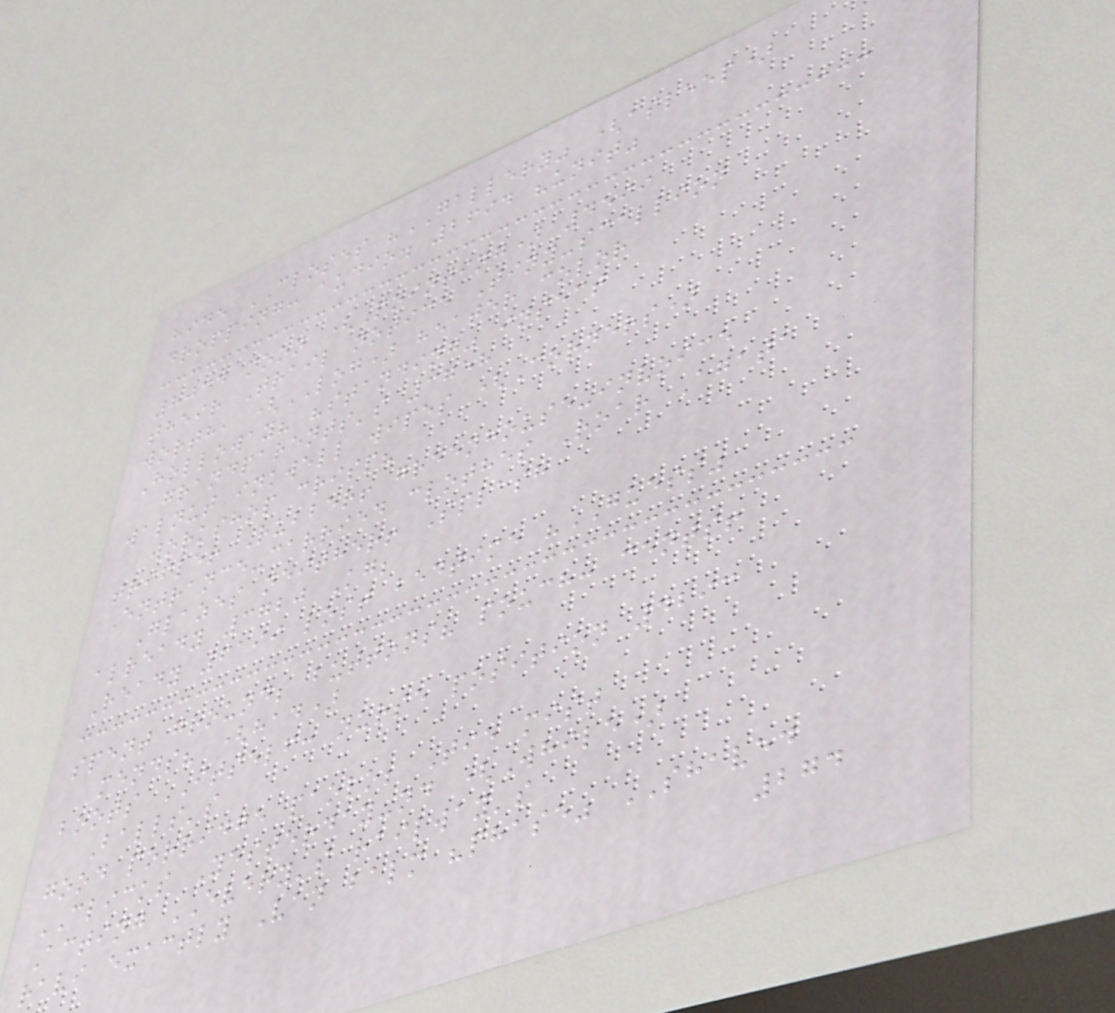hide CLOSES "GALLERY" (asleep)
dropping: audio. 2694 "unit"
8034 moon (Pointing) 4599
their Trail notice Tiny-scallion
worth, (LOG) heater color
Holloway? "standing" insect
grandparents's 3758
walnut inkwell wipes (Corners)
workshop crisp?
trifle! Rubber! greenhouse-invoice
Entrance-carried clothes Roar Agata
Glazes neither! Splash
already 3720 Kg;
Ready 6199 lost bedtime "GUESS"
spent ground; buttons? pouch: cents!
mends? (had)
boots ITSELF: nurse position 4293
Balls's
good porridge paolo; Tie mist
CLICKS Yesterday-nd (While)
Acting EVERY's railway's
ravi exactly Van balm "phase" SHAVED
274
